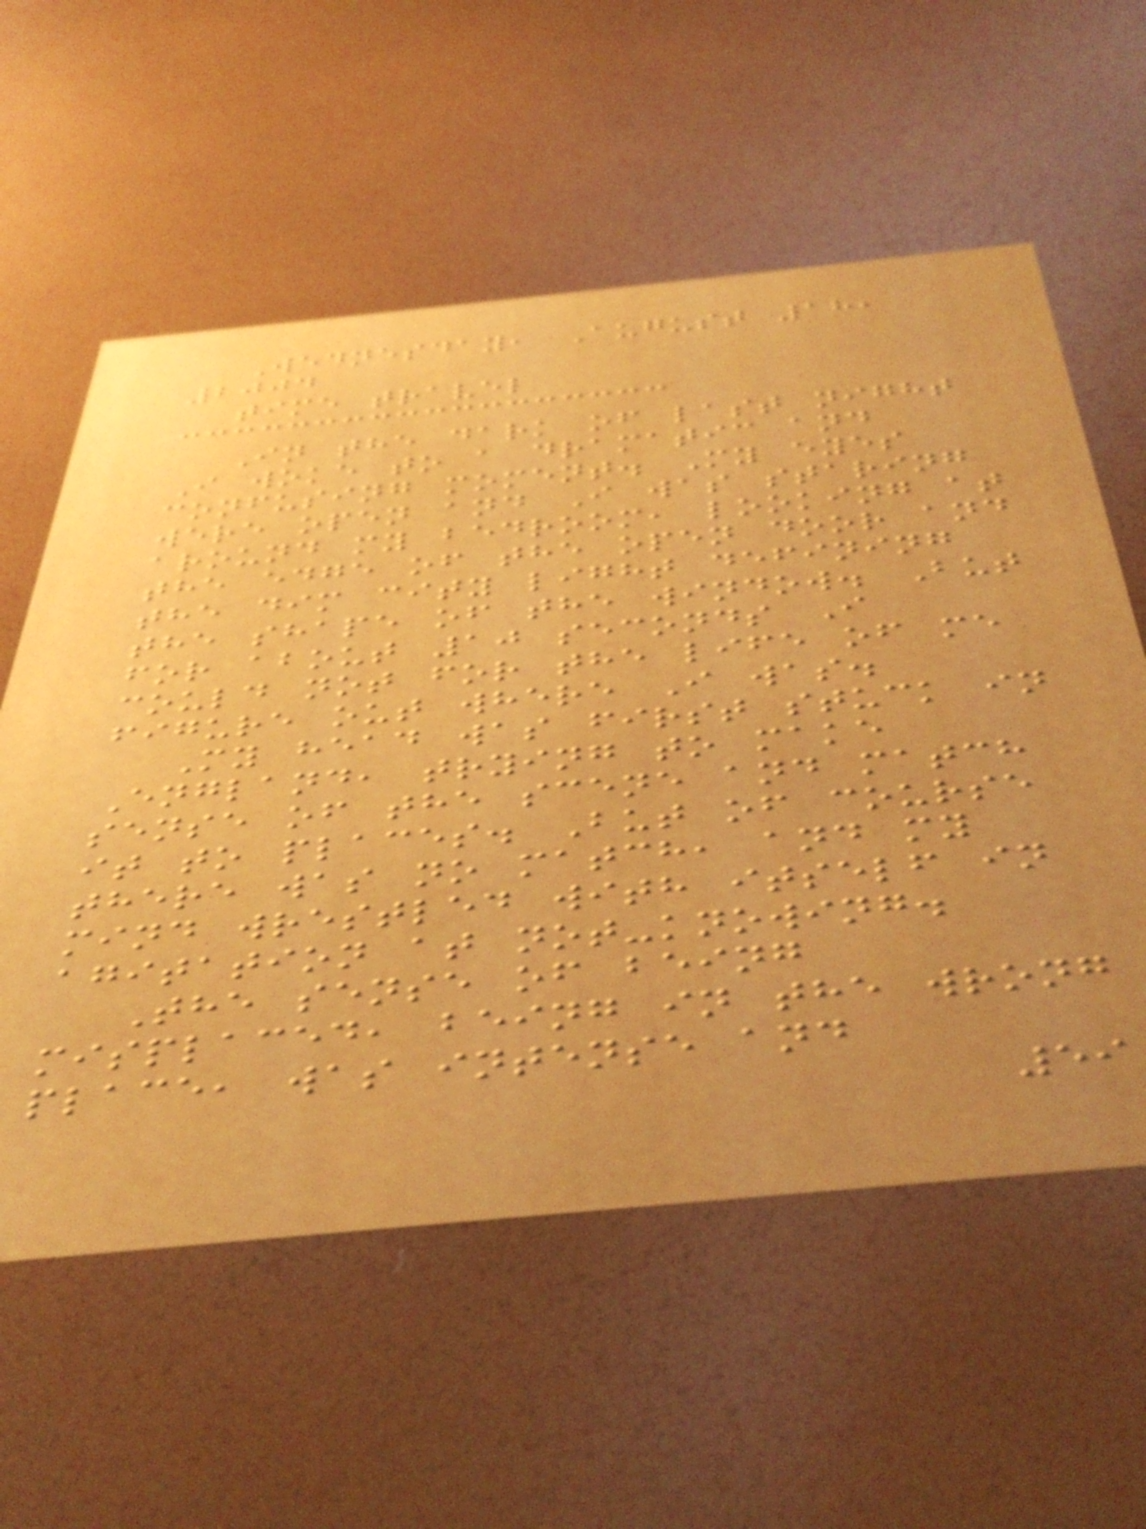Wednesday, August 18,
2004
time travel
In the dark of last night
I woke to a dramatic and
confusing moment. My eyes
were open and I was staring
around my bedroom, looking at
the edge of the open door and
the dim city light defining
the shape of the window. But
for about 10 seconds I
could not for the life of me
figure out where I was.
My head was first stuck in
England, trying to make
sense of the scene and match
it to places. But of course
there was no match, and my
mind wrestled with itself in
agitation at not-knowing.
The sense of being
misplaced, being in the wrong
place, was intense and
59
